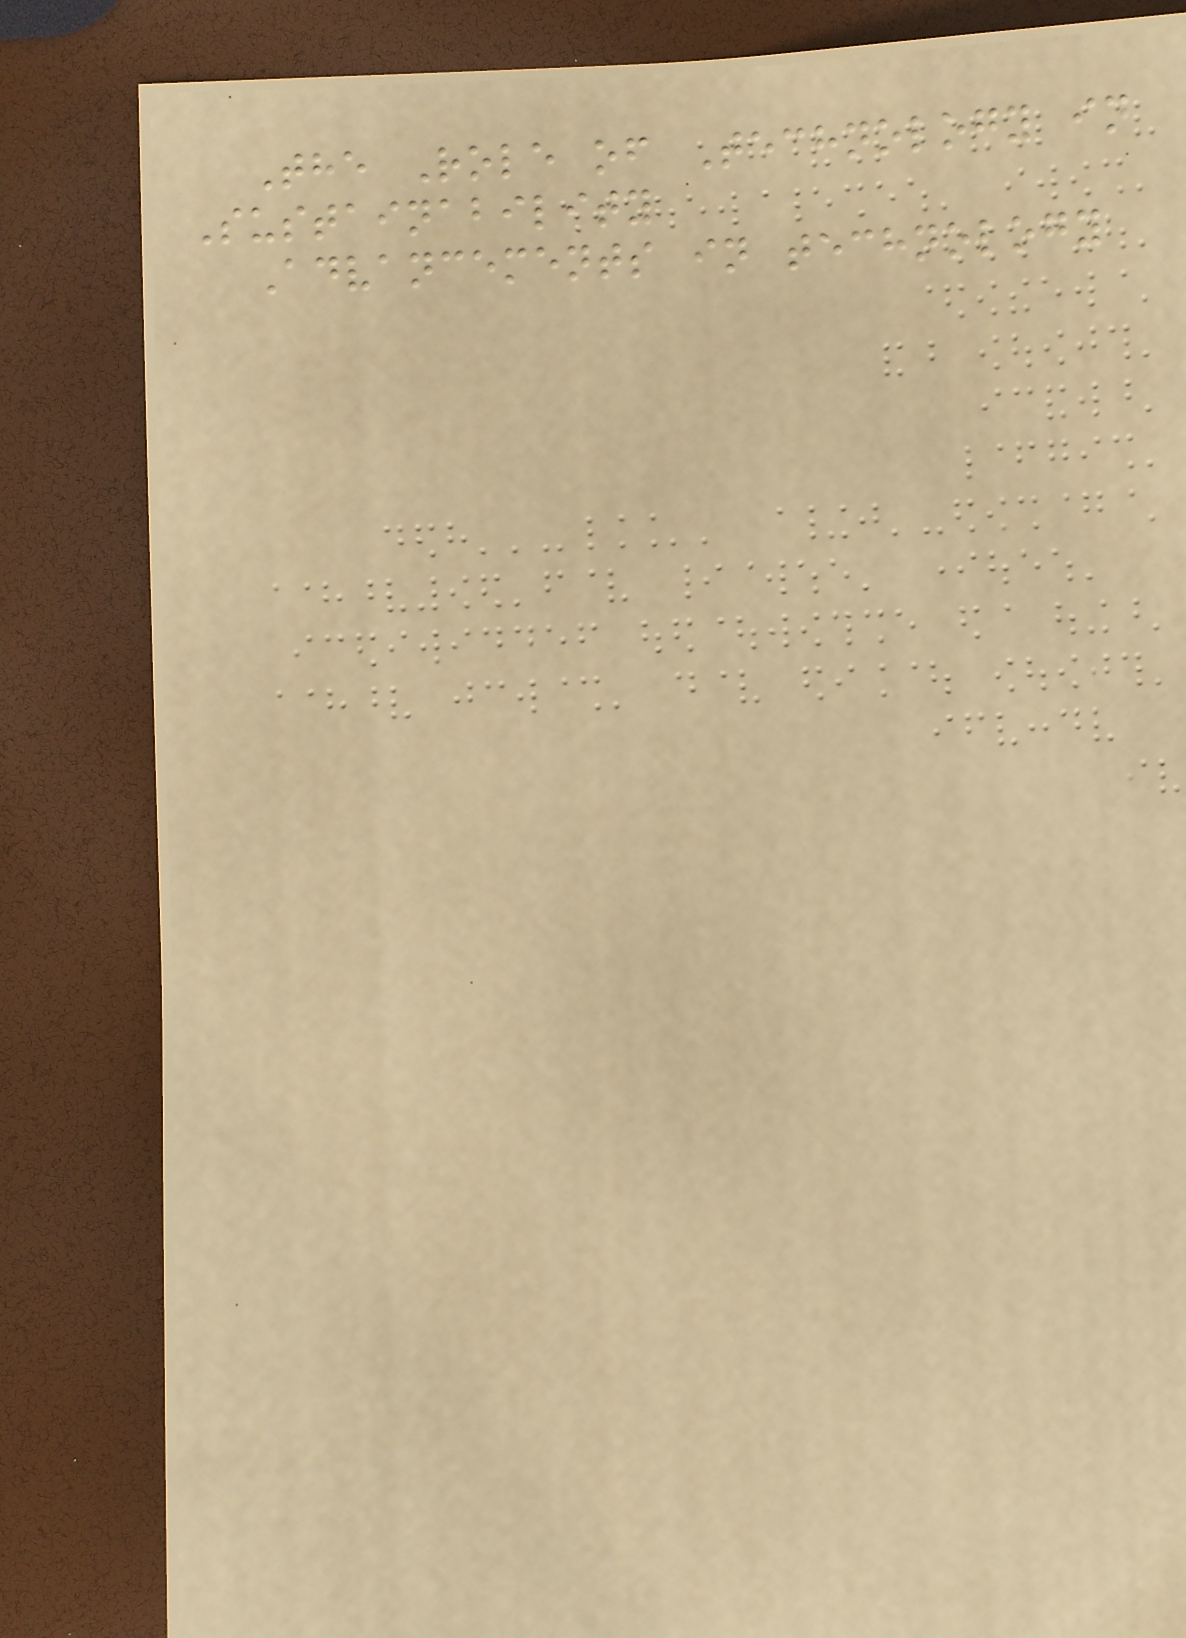The Role of Technology in
Sustainability
Advancements in technology
